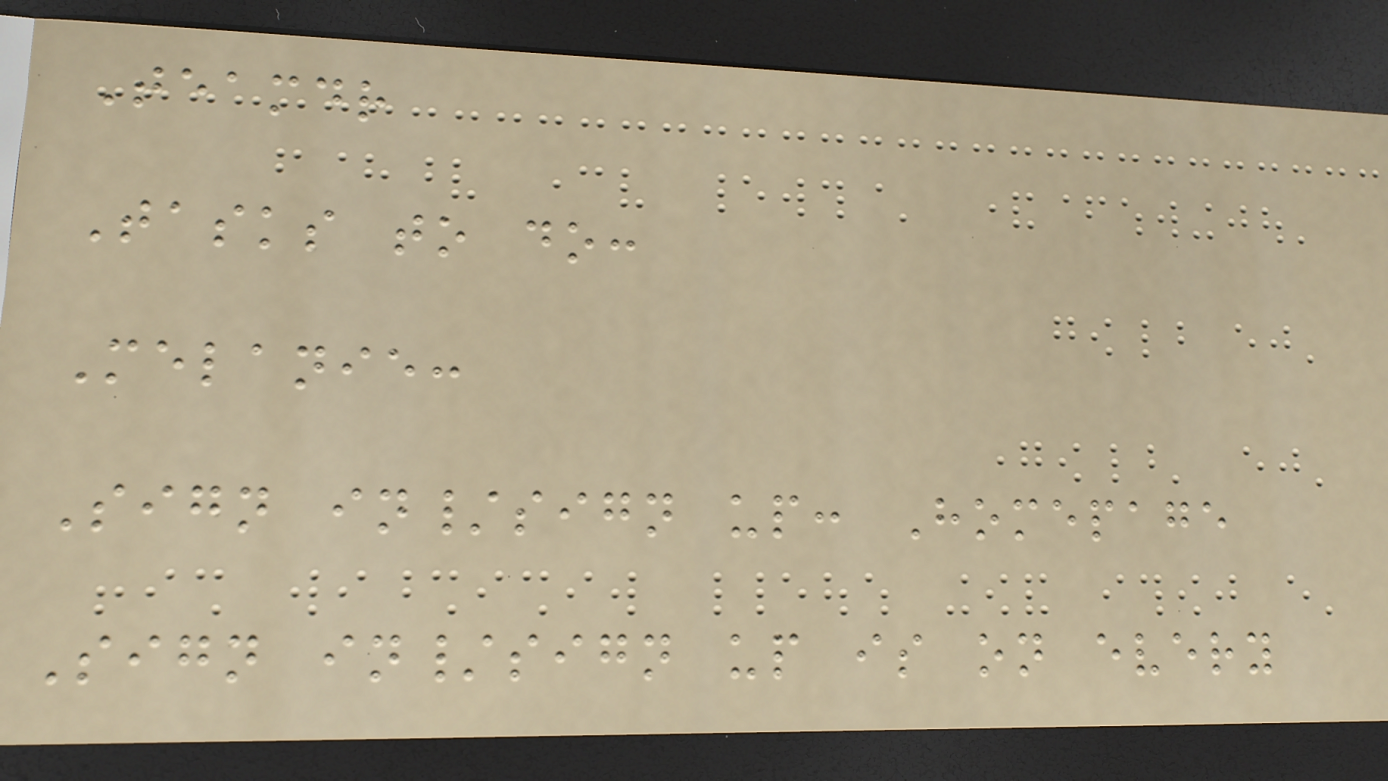Teamdr
Tasks to do:
Melanie:
Sign in/sign up: Homepage
Sign in/sign up is on every
